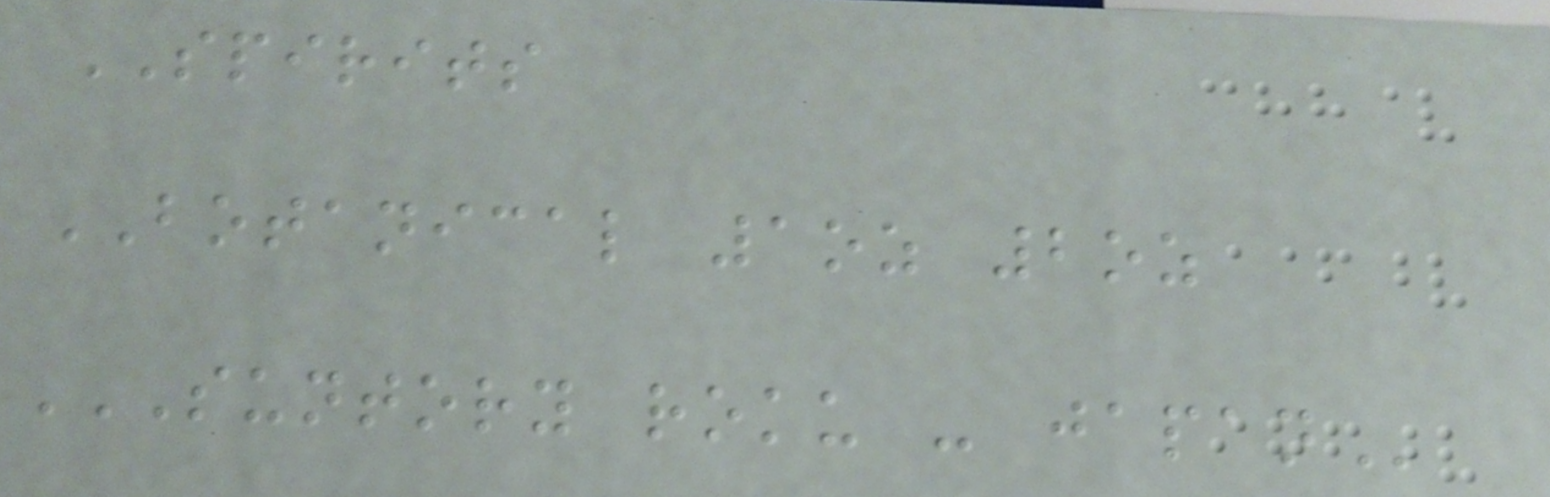SPIRITS
BOTANICAL 1oz 2oz
SUNTORY ROKU - JAPAN
